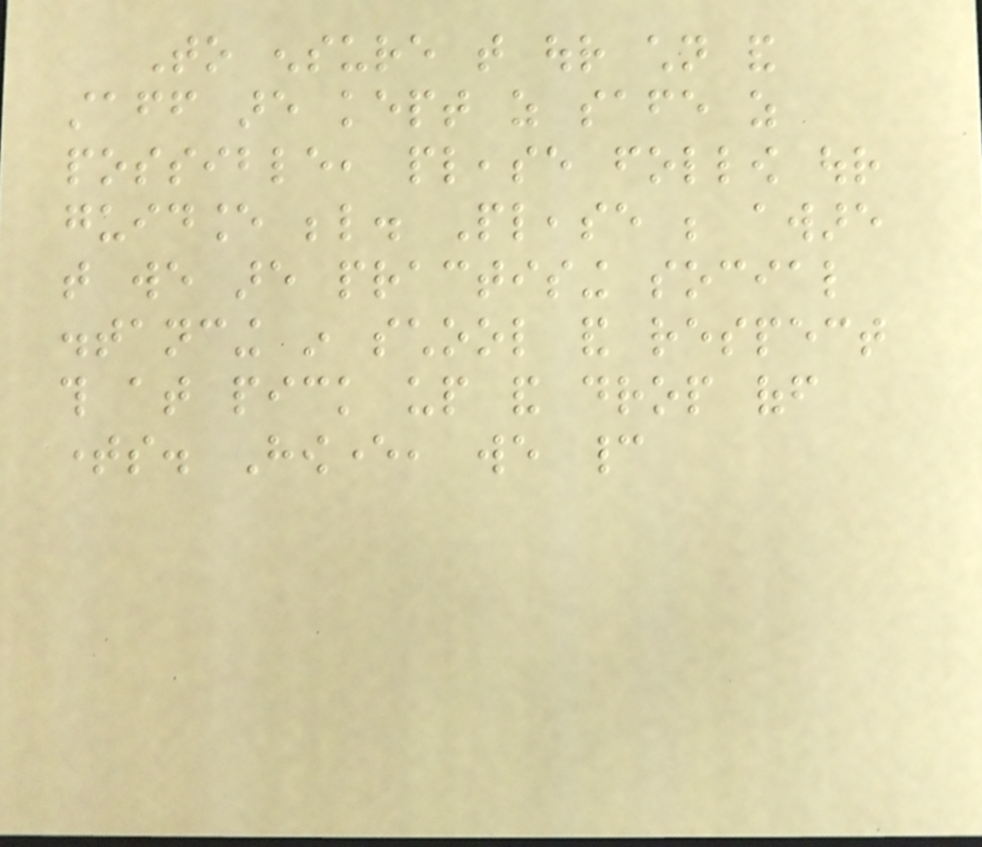To ensure that our children and
staff are kept as safe as
possible, please follow our
guidance below. Please be aware
that we are practising social
distancing in school and respect
this at pick up and drop off
times. However, we cannot
